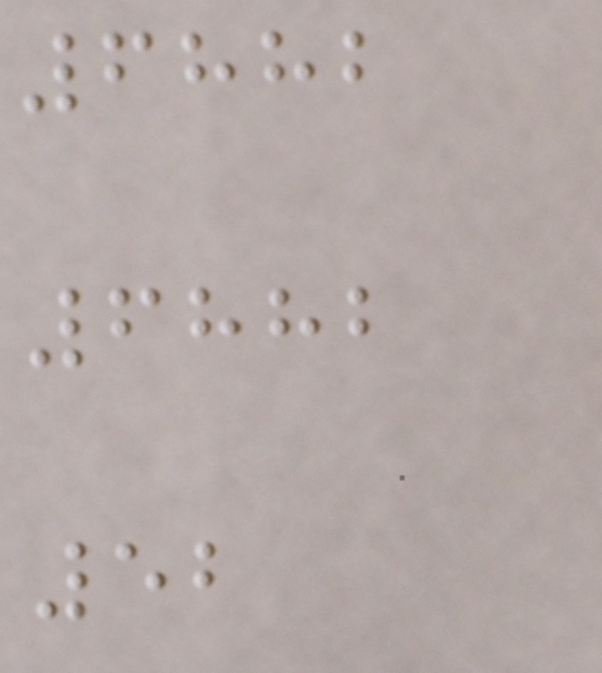6882
6882
52
